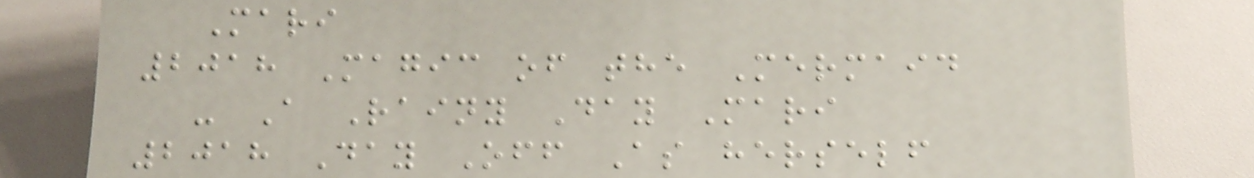Mari
2018 Magic of the Mermaid
- A Rainy Day Mari
2018 Day Off As herself
